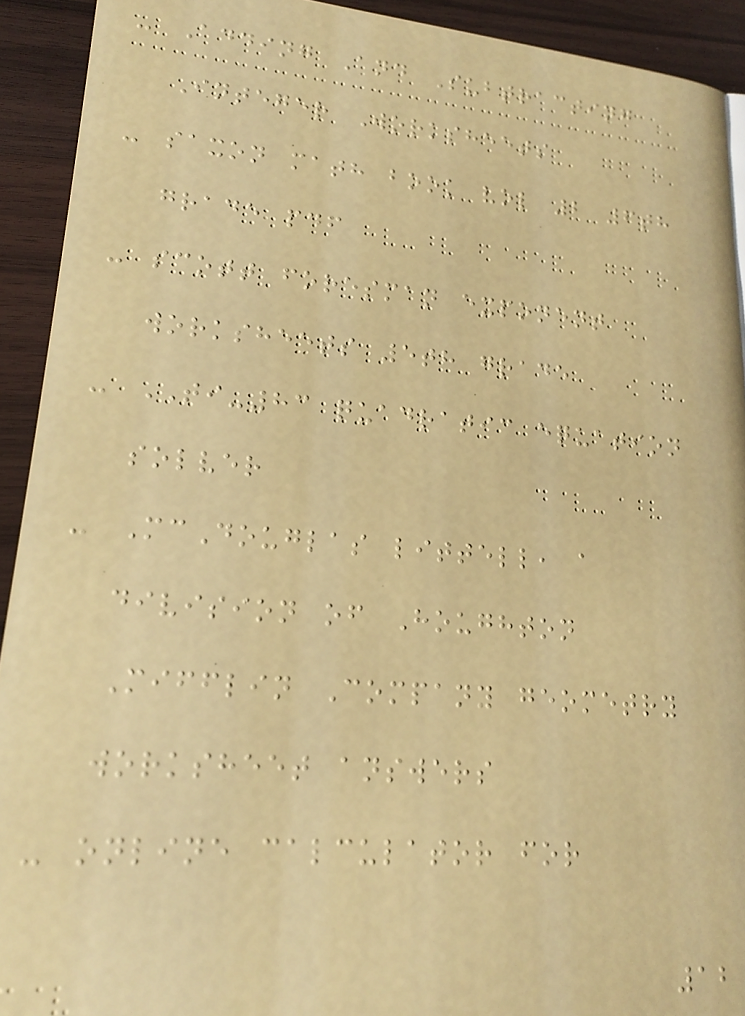- Adding And Subtracting
Integer Worksheets
- saxon math book vol 2 6th
grade pdf
- scott foresman exponent
worksheets 5th grade
- TI-83 quadratic equation
solver
- McDouglas littell, a
division of Houghton
Mifflin Company geometry
worksheet answers
- online calculator for
12
